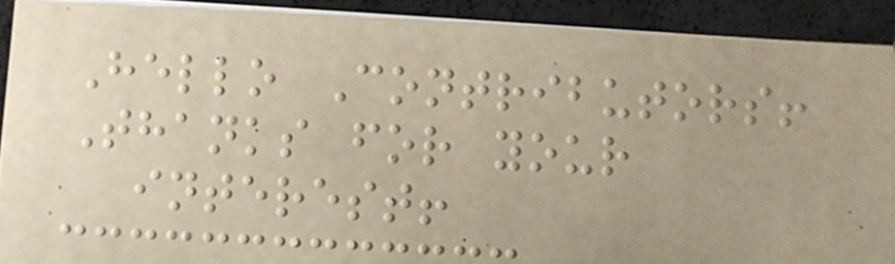Hello Contributors!
Thanks for your
interest!
